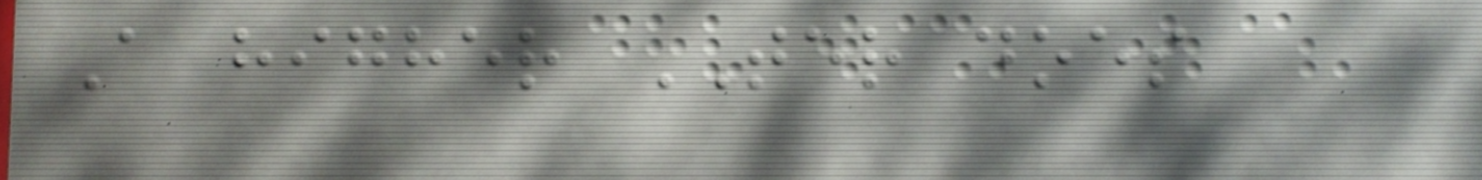A higher TER does
